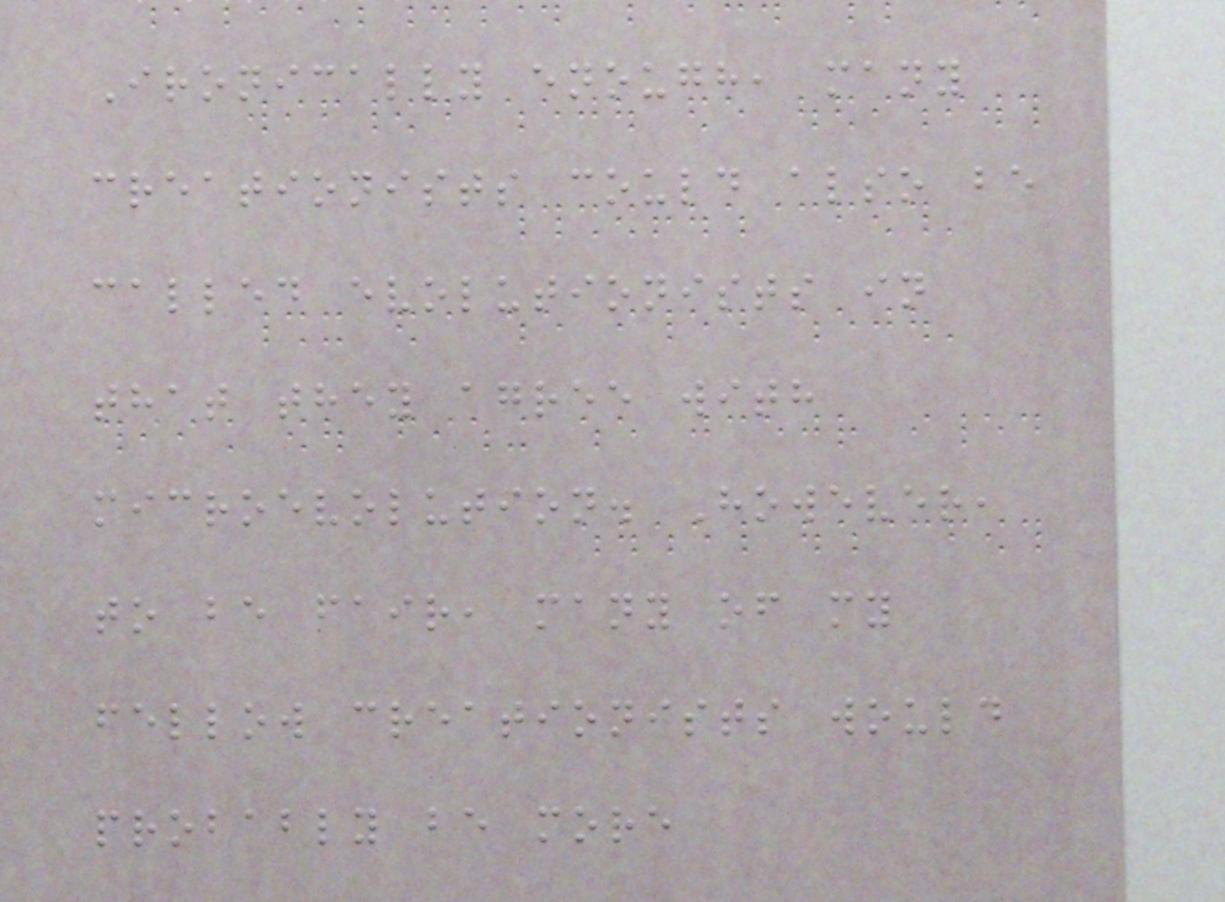Ironically enough, many
creationists could also be
called evolutionists in
that they agree with
microevolution. However,
to be fair, many of my
fellow creationists would
probably be more
